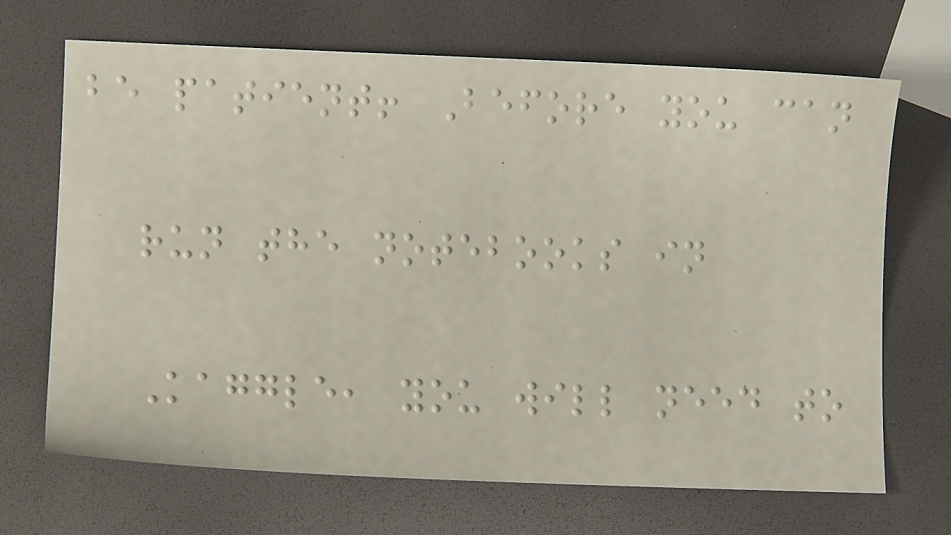be patient! Before you can
run the notebooks in
Kaggle, you will need to
